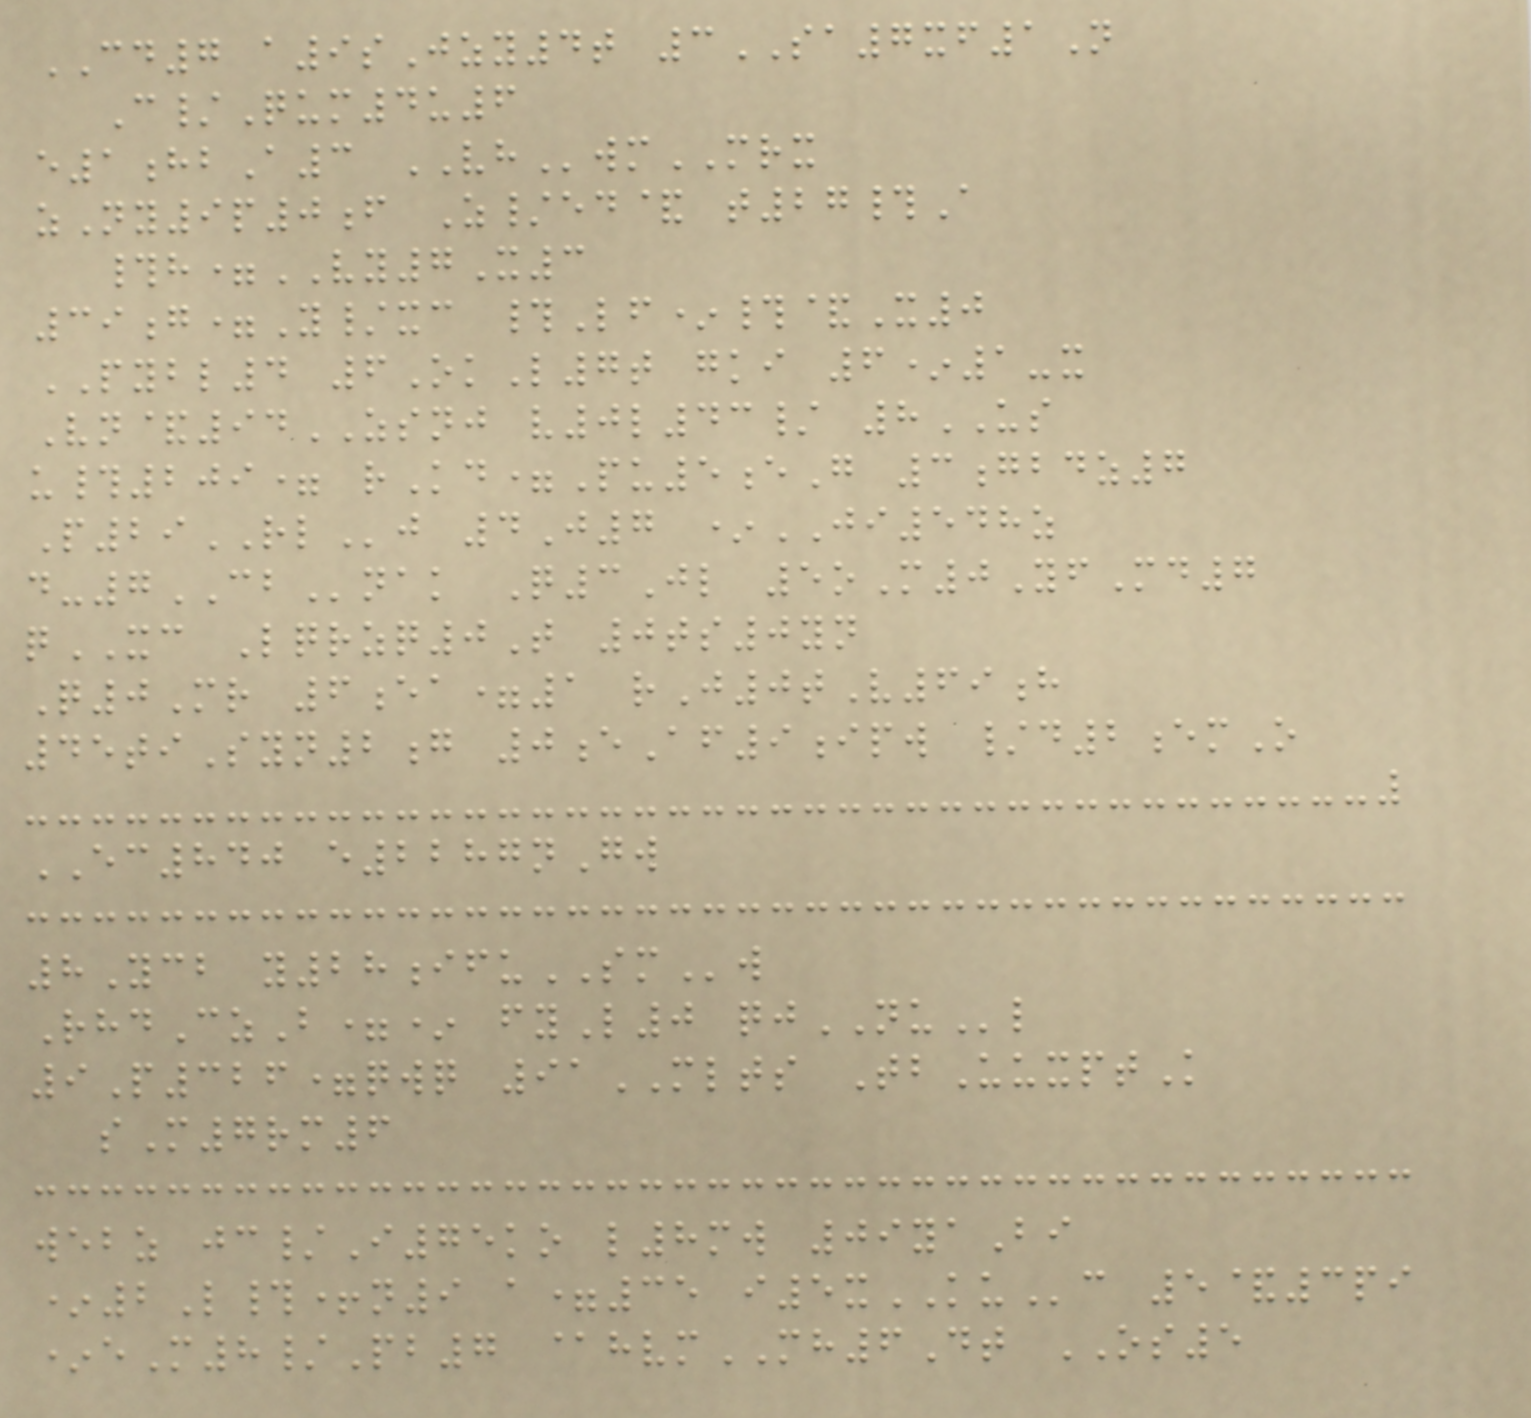CD7 a9sJzy4t 3SA7xf1N
C/Qum4u6
e1hbA3 VHwmMRX
zNy9p0f Z/ed& t27#A
#h=VY7X3
39g=Y/xc #Lf*#&X0
PYBL4 6OkL7t gki 6*1-x
Vn&94ZSNJ v0l43/ 8US
u#209= rKd=Pu5eG 3gbdz7
P29RLj 4J7 *JI548z
d-7CBnak Q3Jl 5oM0YfMd7
qXC Lqrzq0T 0ts0yn
Q0Mr 6ea=1 rJ0tV69h
45tiSyn2g 0eAf9ipw /d2emO
EC840 e2287nGw
8Ycb y28ifuSMw
RhdCzB=* fyL0 qjNUl
9P326=qwq 91MLTS TbUuxptK
sM7rm6
webz jc/I75ko l8mw 09yaBi
*2L#+n9 a=35 i5xKUc 5&3pi
*eM8/Pb7 @hvmMH6Dt OS5
